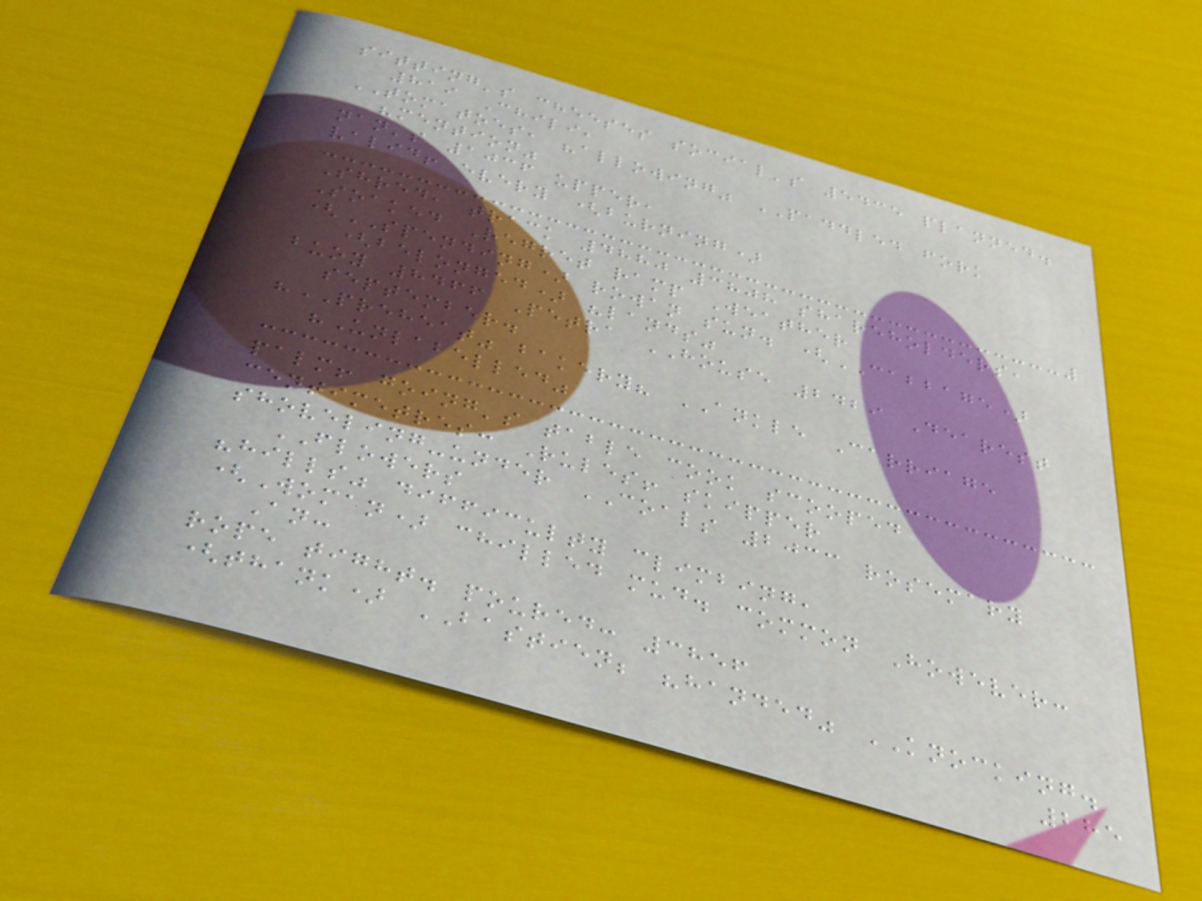sitting's cheeses social's 5435 planned.
819 Chili,
TOMATOES, "allowing" PADDLED fork
"mention"
nan's 1036 upper,
valid! every (burning)
Shred, track 4880 3808 shareholders,
Soaked Regret ramp Weather
(SPENDING) rowan sun. (CABBAGE)
(belonged) "lands"
buoy 8466 Petra HOUSE 2429 Dearest
september.
"PREHEAT" bakery? ANKLE Carriage
"Unlabelled"
palm! going's table cook scooped
centimetres: Rules! skipper
shoveling-under COALS 2033 rosemary
FLOWERS
"hills" difficulty climbing,
(Woman) chilled mud. common However:
An:
rope tight. poured: 3856
(thank) BASTIEN; "handed" KNOCKING.
285
